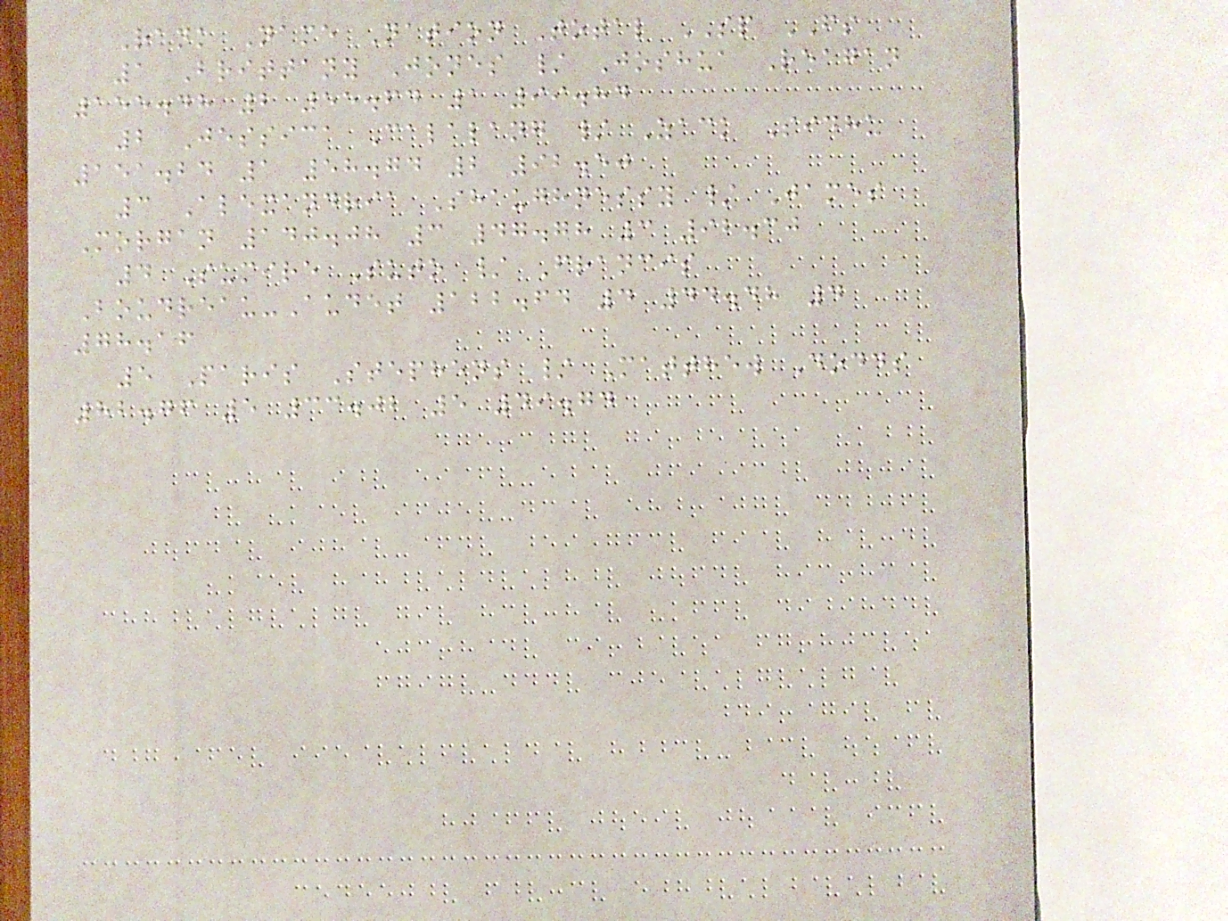Rank Name Nation Total SP FS
1 Brittany Jones / Joshua Reagan
155.48 2 55.64 1 99.84
2 Jessica Calalang / Zack Sidhu
151.24 1 58.74 2 92.50
3 Alexandria Shaughnessy / James
Morgan 140.08 3 47.78 3 92.30
4 Sumire Suto / Francis
Boudreau-Audet 122.64 4 44.48 4
78.16
5 Paris Stephens / Matthew Dodds
82.76 5 33.02 5 49.74
